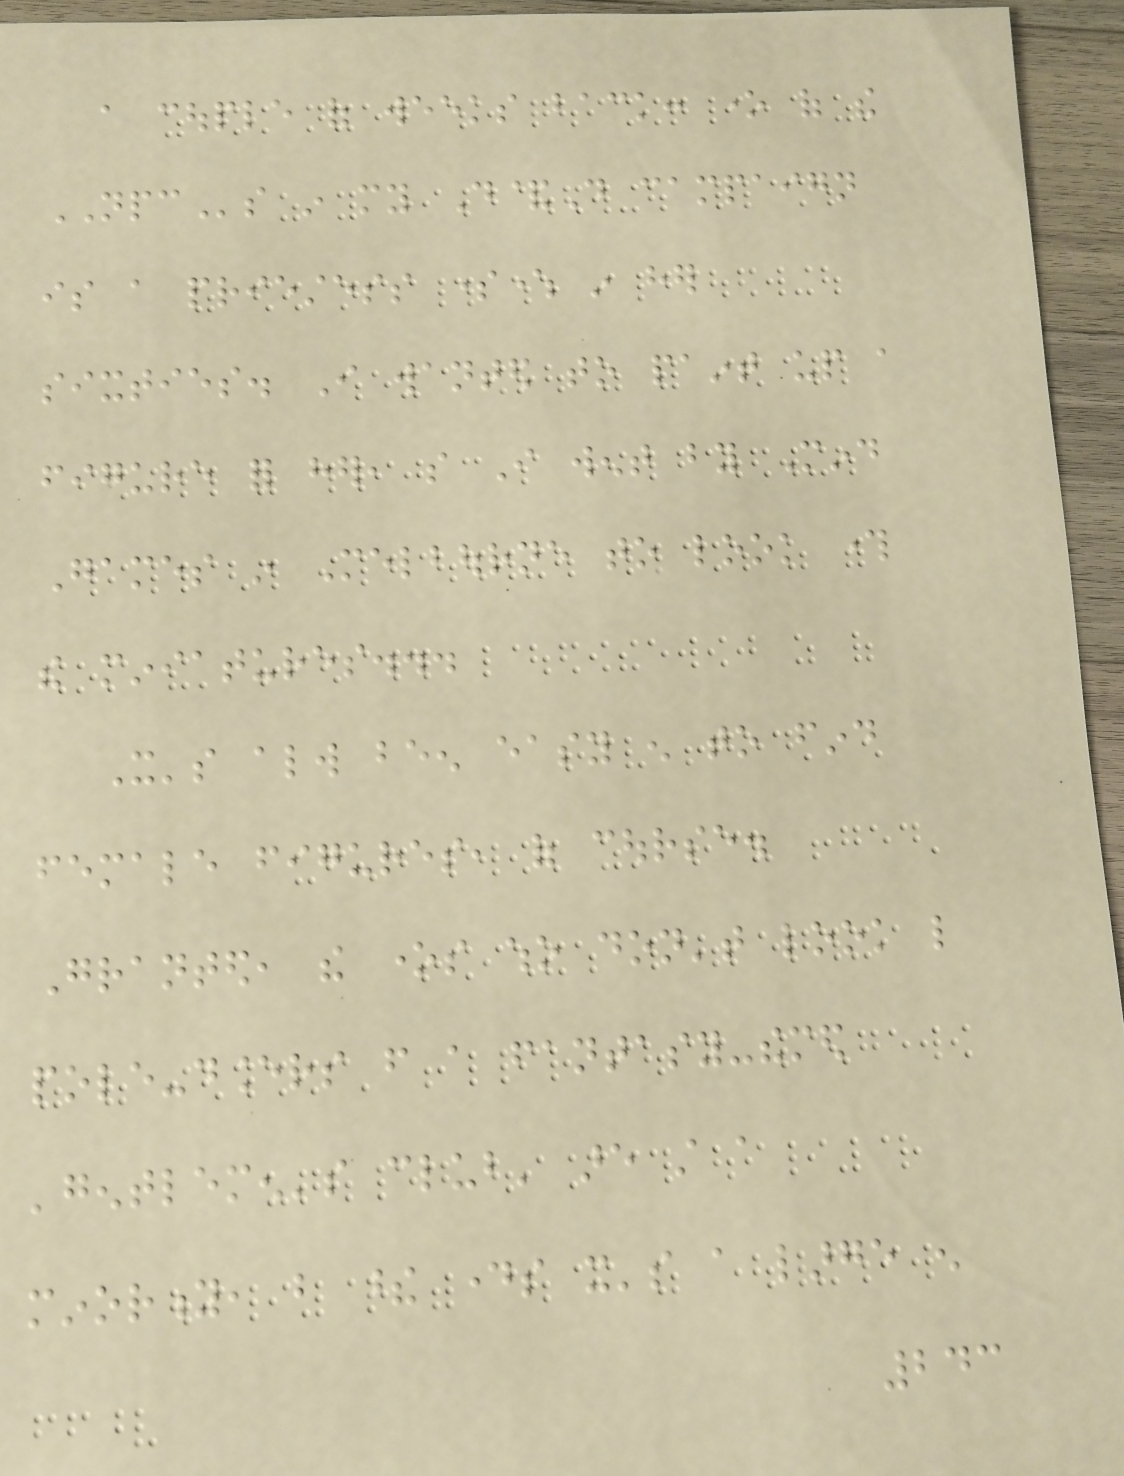a couple of weeks back: one of the
NPCs in my D&D campaign
is a priestess somewhere in her
sixties. I wanted to paint up a
figure for her, so I went by Mind
Games in Melbourne to look through
the miniatures...
It's always been easy enough to find
female figures, of course.
Granted, the ones who don't look like
pole-dancers from a fantasy-themed
'gentlemen's club' are still a
minority, but these days it's a large enough
243
